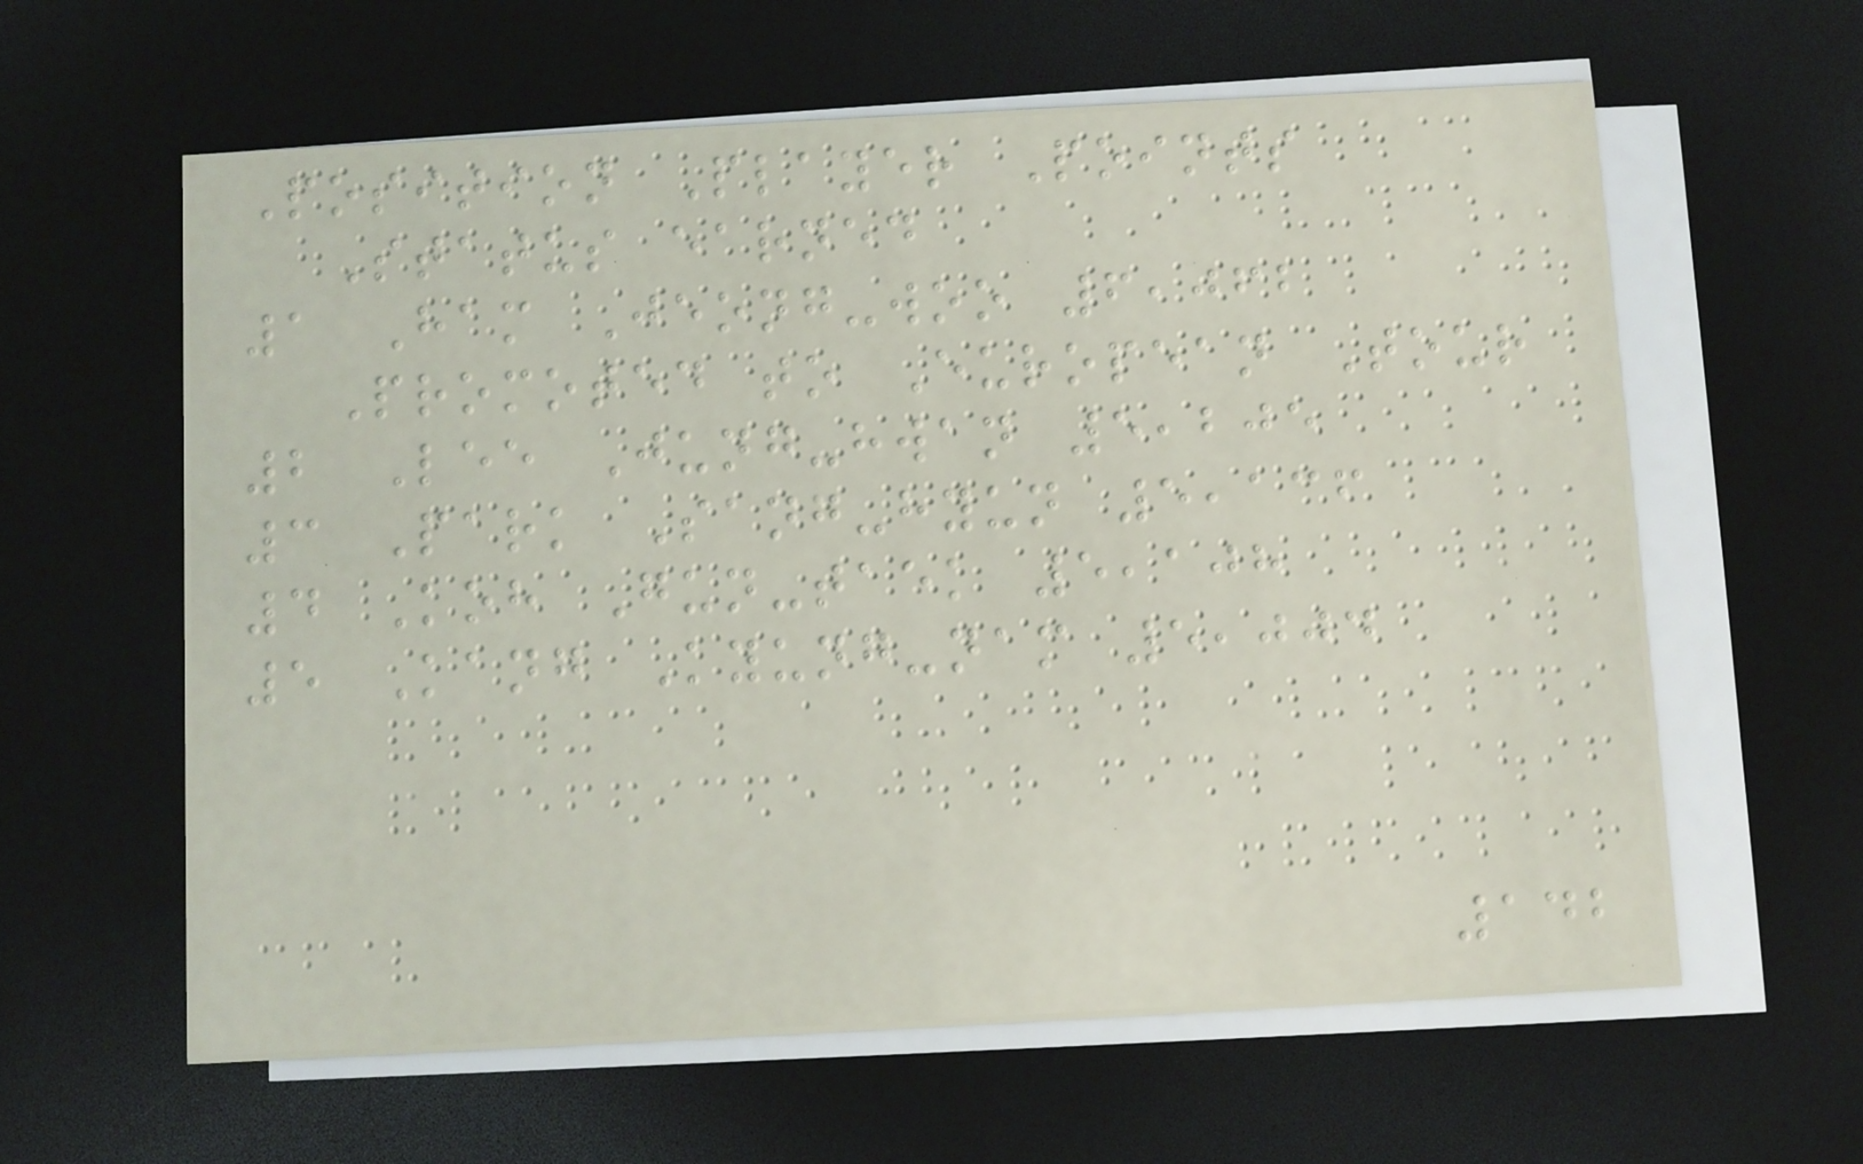Position Player Points
Status earned
1 Ham Jeong-woo 6,062
Promoted to European Tour
2 Lee Jung-hwan 5,205
3 Park Sang-hyun 5,136
4 Koh Gun-taek 5,108
5 Kang Kyung-nam 5,004
142
